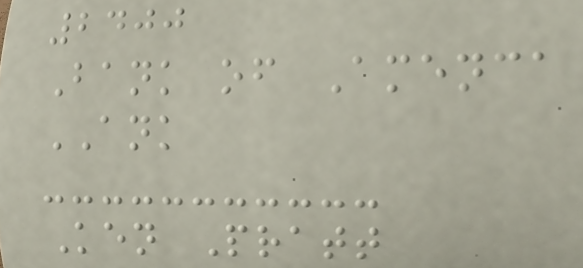2400
Bank of Amenca
ANK
Ken Pratt
